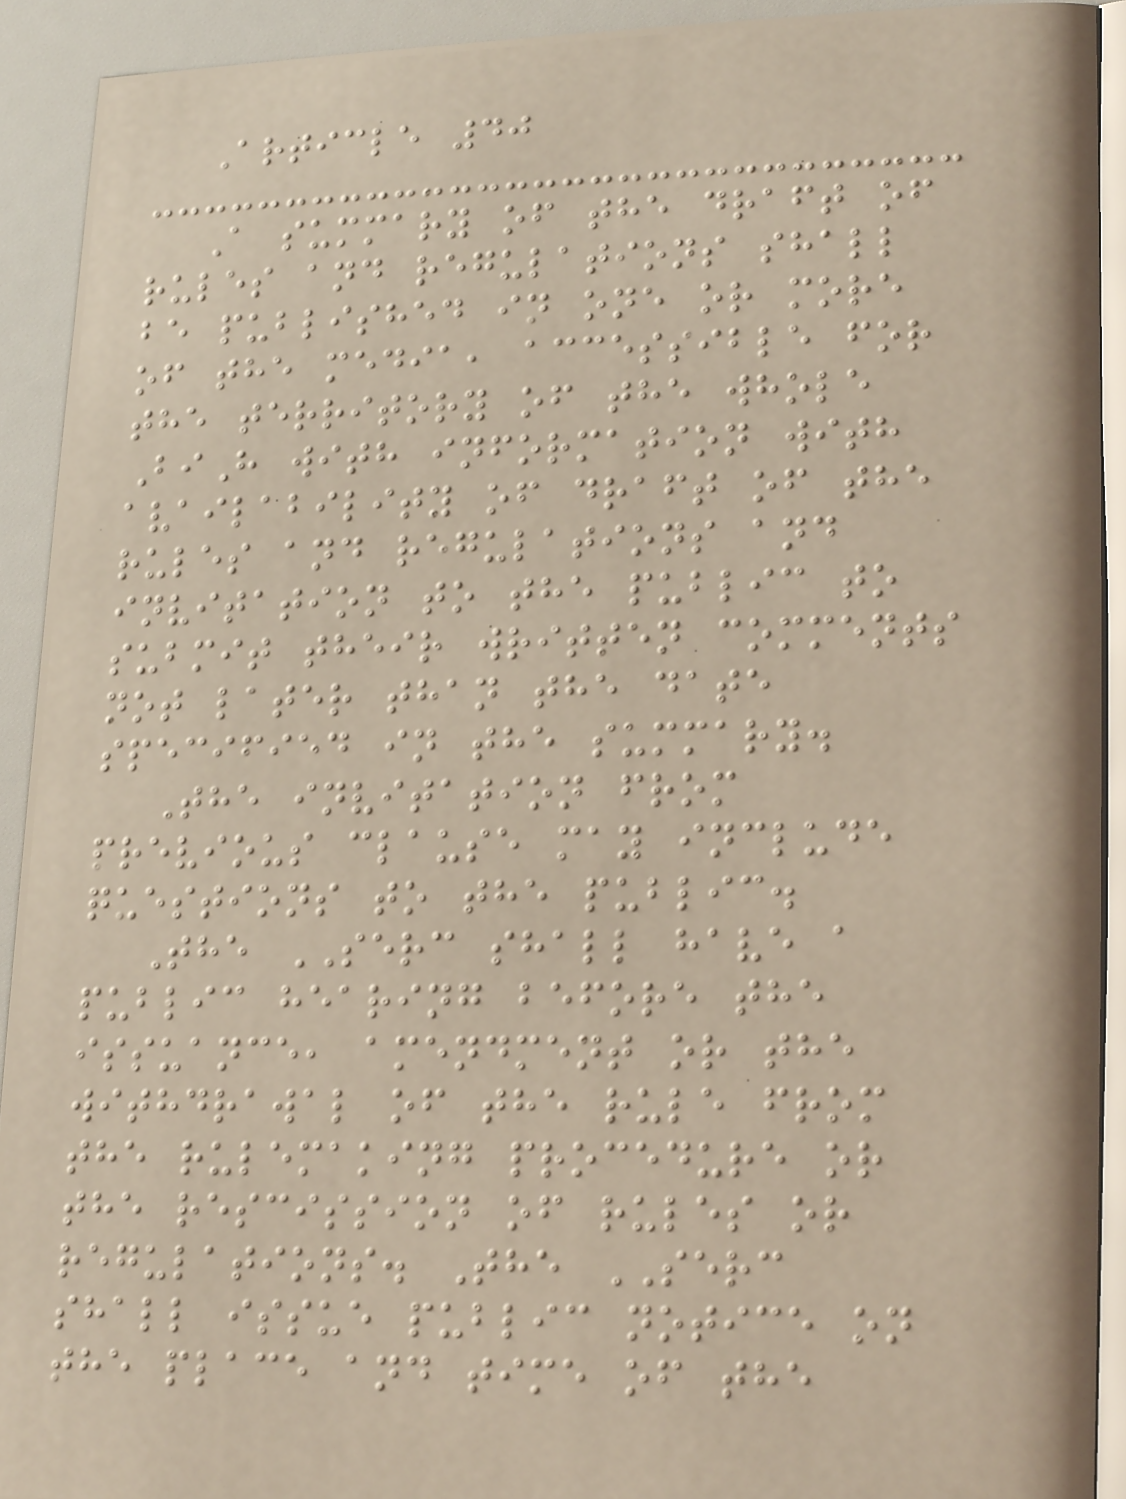Article 40
A summary of the draft of
rules and regulations shall
be published in one or more
of the media, accessible for
the territory of the whole
BiH with information with
availability of draft of the
rules and regulations and
invitation to the public to
submit their written comments
not later than the date
specified in the summary.
The invitation from
previous clause may include
questions to the public.
The SERC shall have a
public hearing before the
issuance, amendment or the
withdrawal of the rule from
the rulemaking procedure or
the rescission of rules or
regulations. The SERC
shall issue public notice on
the place and time of the
